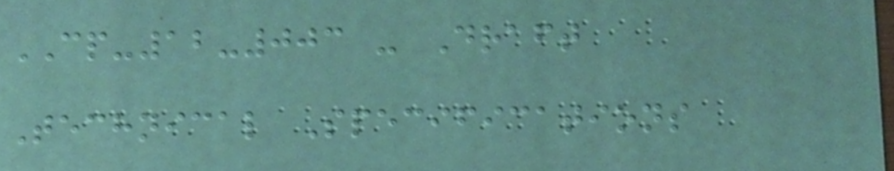CP-12-003 - Draft
Technical Specifications
